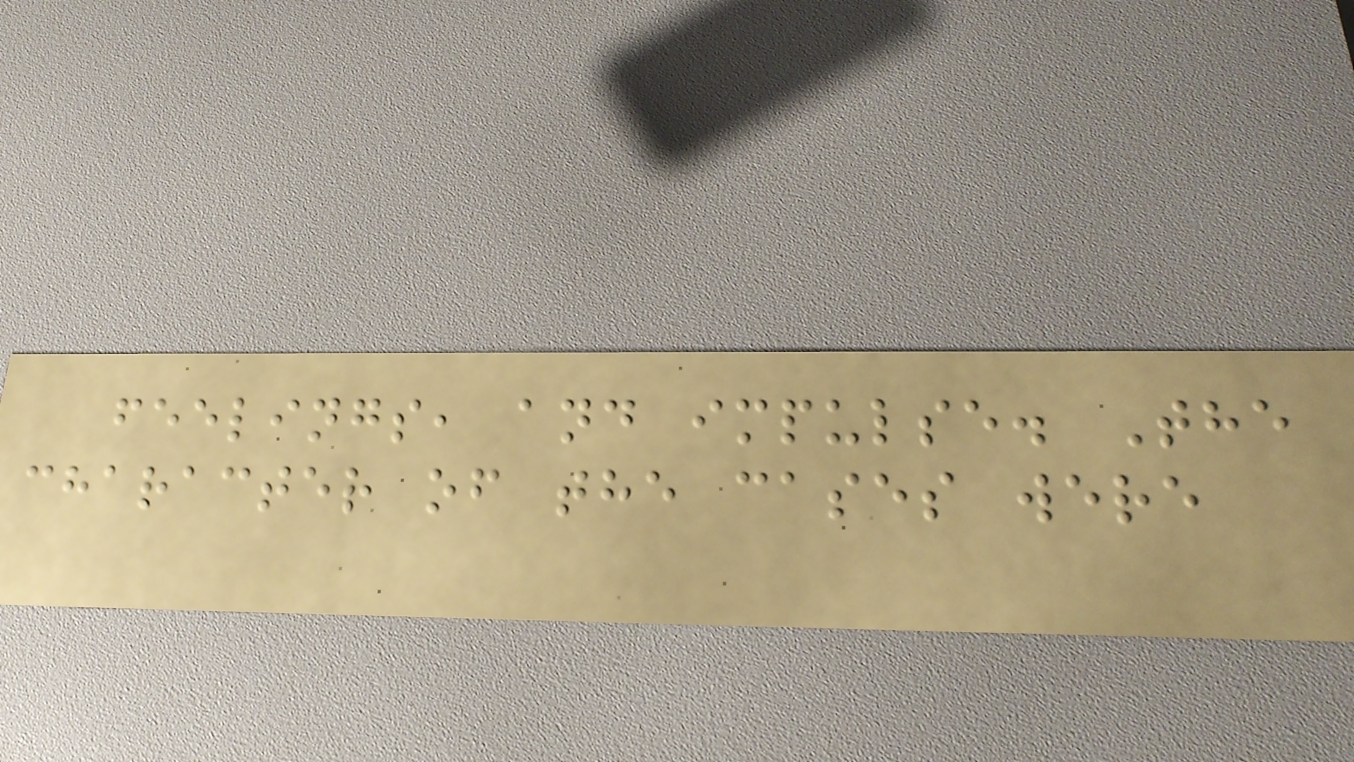feelings, and impulse. The
character of the cases were
